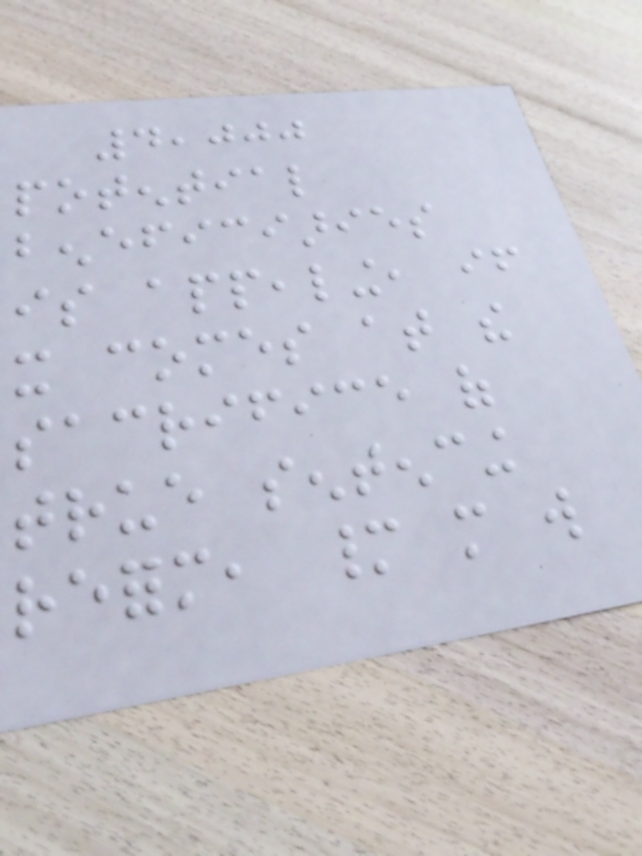4,000
potential
beneficiaries
is appealing, if
it comes at the
sacrifice of
true sentencing
reform, many more will
